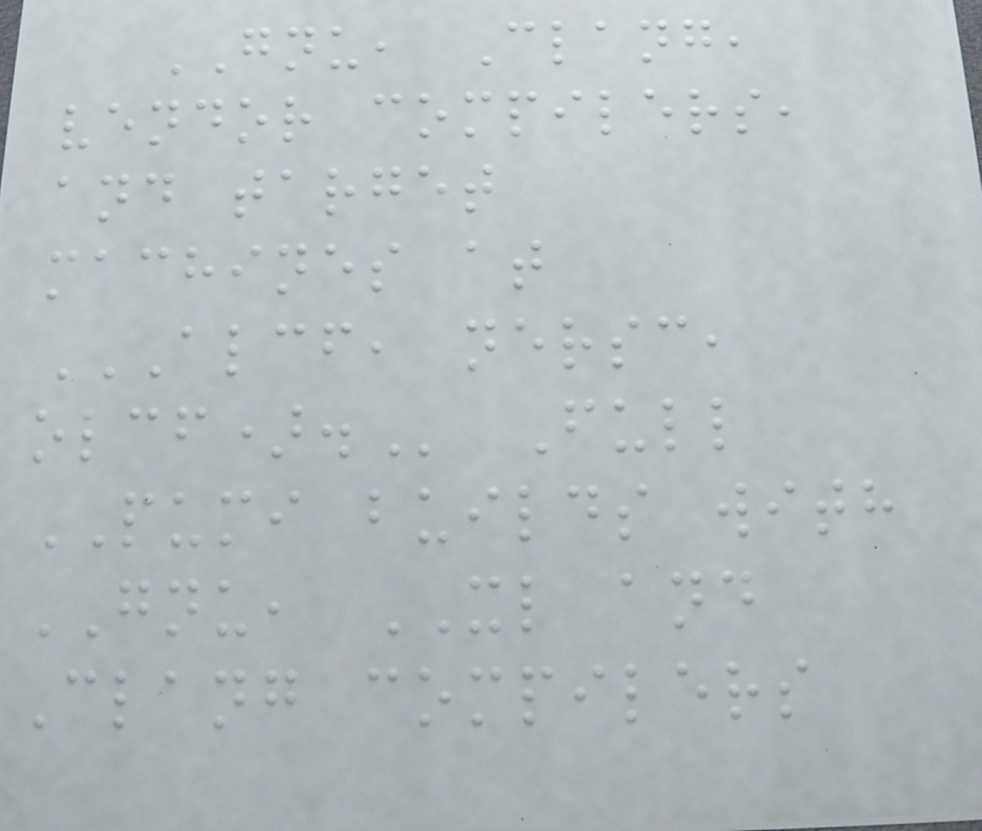GNU, Clang,
vendor compilers,
and target
machines at
ALCF, NERSC,
OLCF). Full
PUMI builds with
GNU, XL and
Clang compilers
